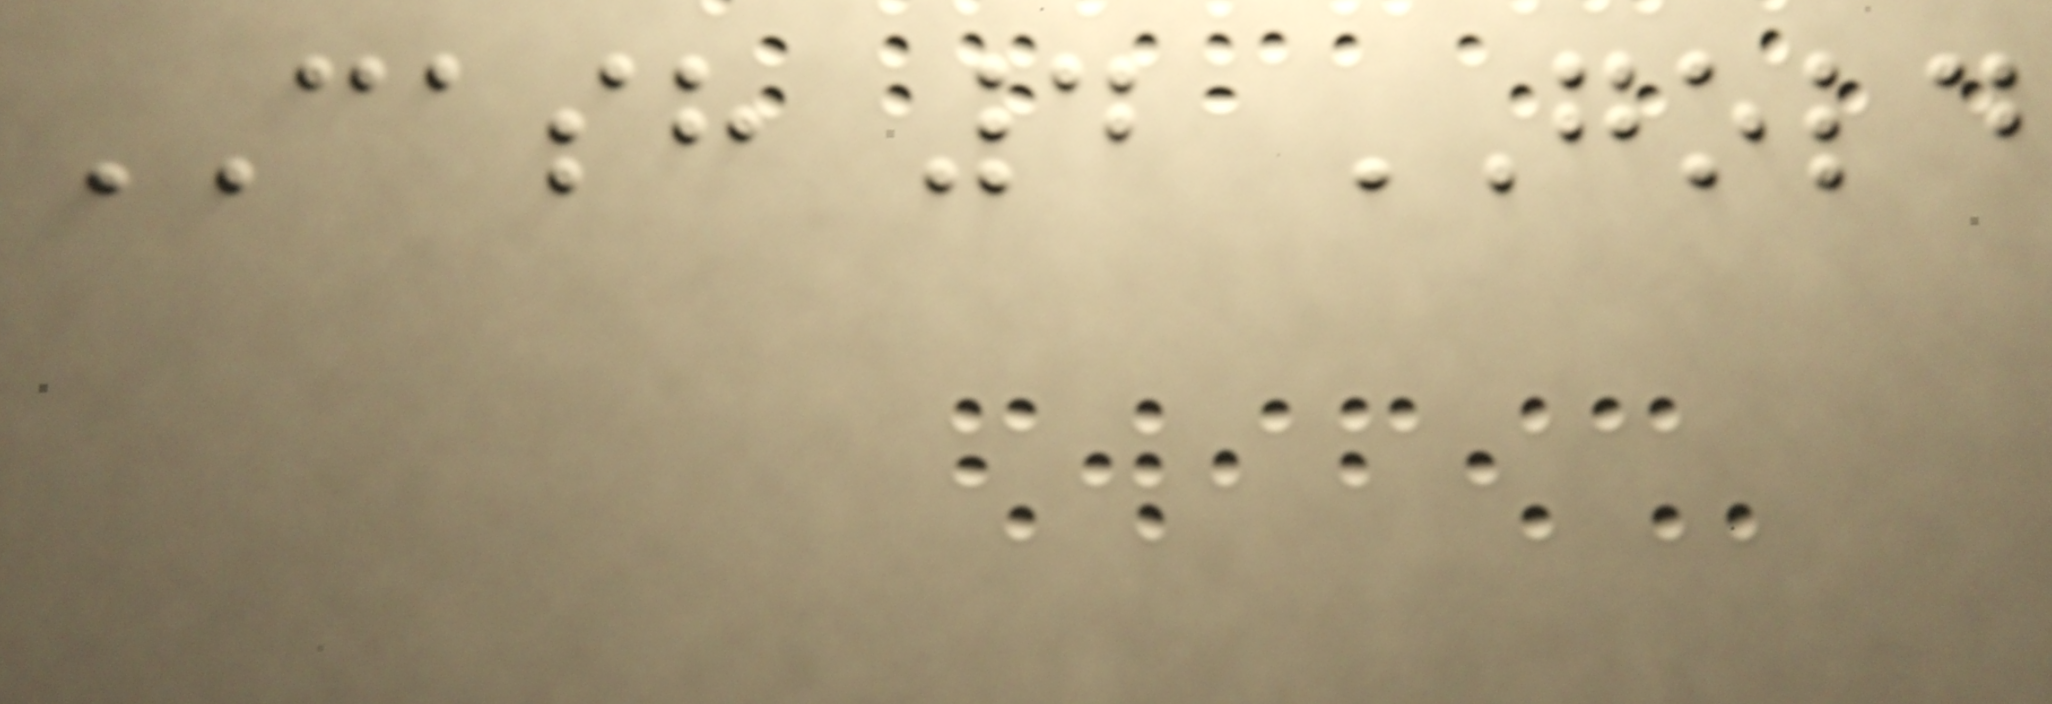CASH 4 GOLD
